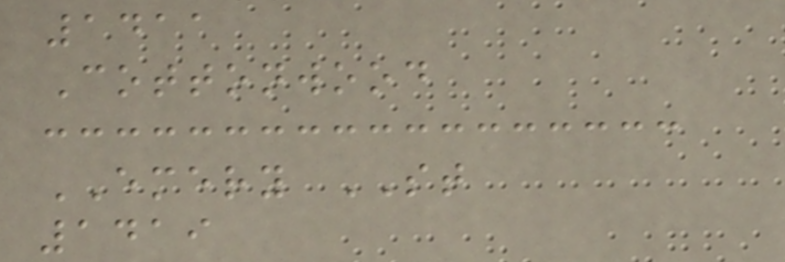1411
Cottonwood
EMERY ST
1419
